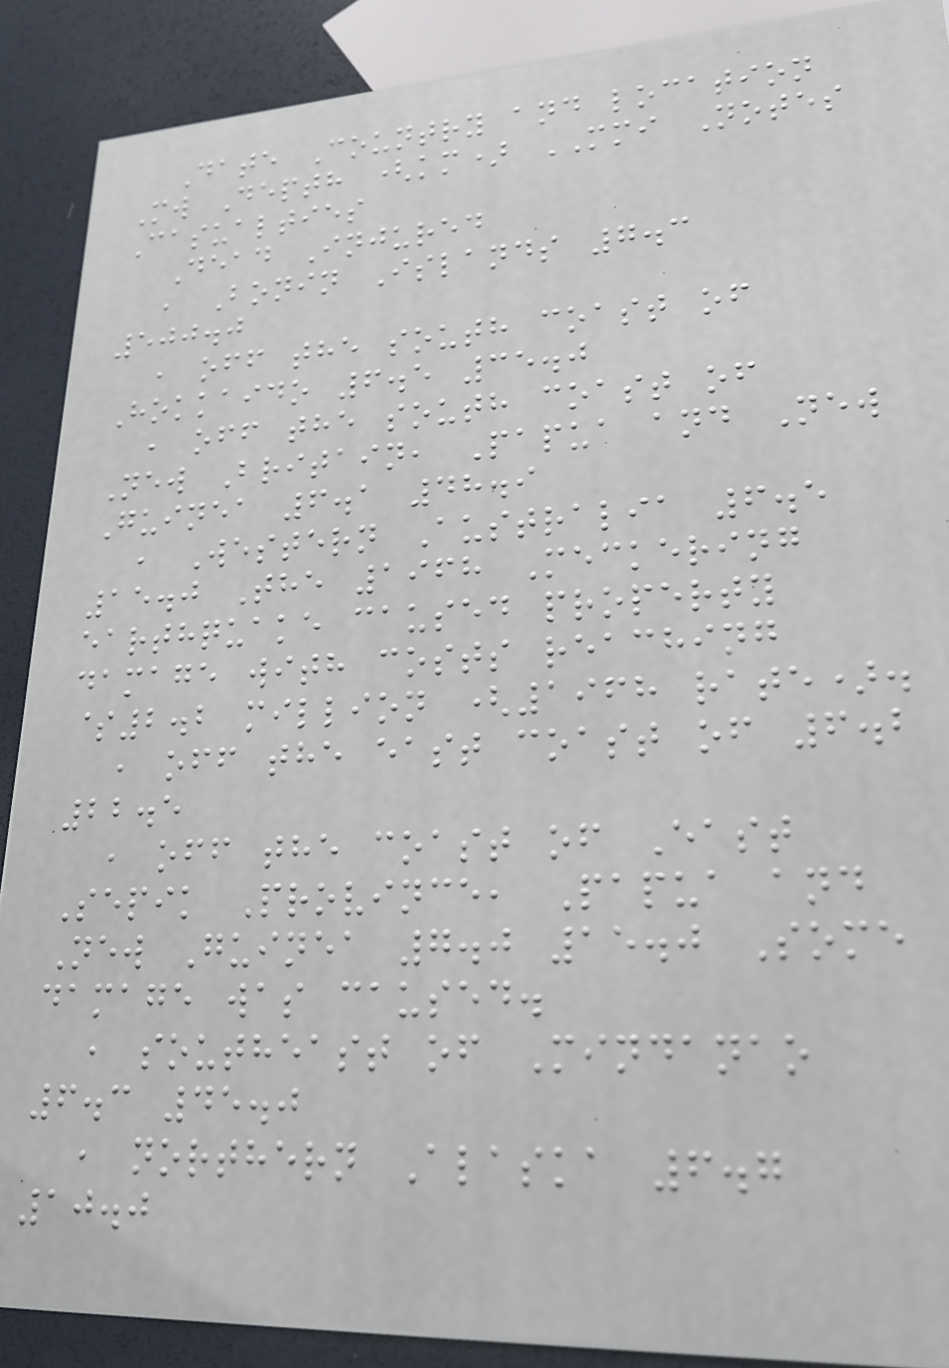Date Country and location
Mw Depth (km) MMI Notes
Casualties
Dead Injured
, Bonin Islands 7.3
500.0
, off the south coast of
Hokkaido 6.5 35.0
, off the south coast of
New Britain, Papua and New
Guinea 6.1 48.9
, Western Australia 6.5
15.0 The 1968 Meckering
earthquake caused property
damage with costs reaching
$2.2 million (1968 rate).
, off the east coast of 6.2
22.5
, off the coast of East
Sepik Province, Papua and
New Guinea 7.0 15.0 Some
damage was caused.
, southeast of Mindanao
6.3 45.0
, northern Alaska 6.7
10.0
